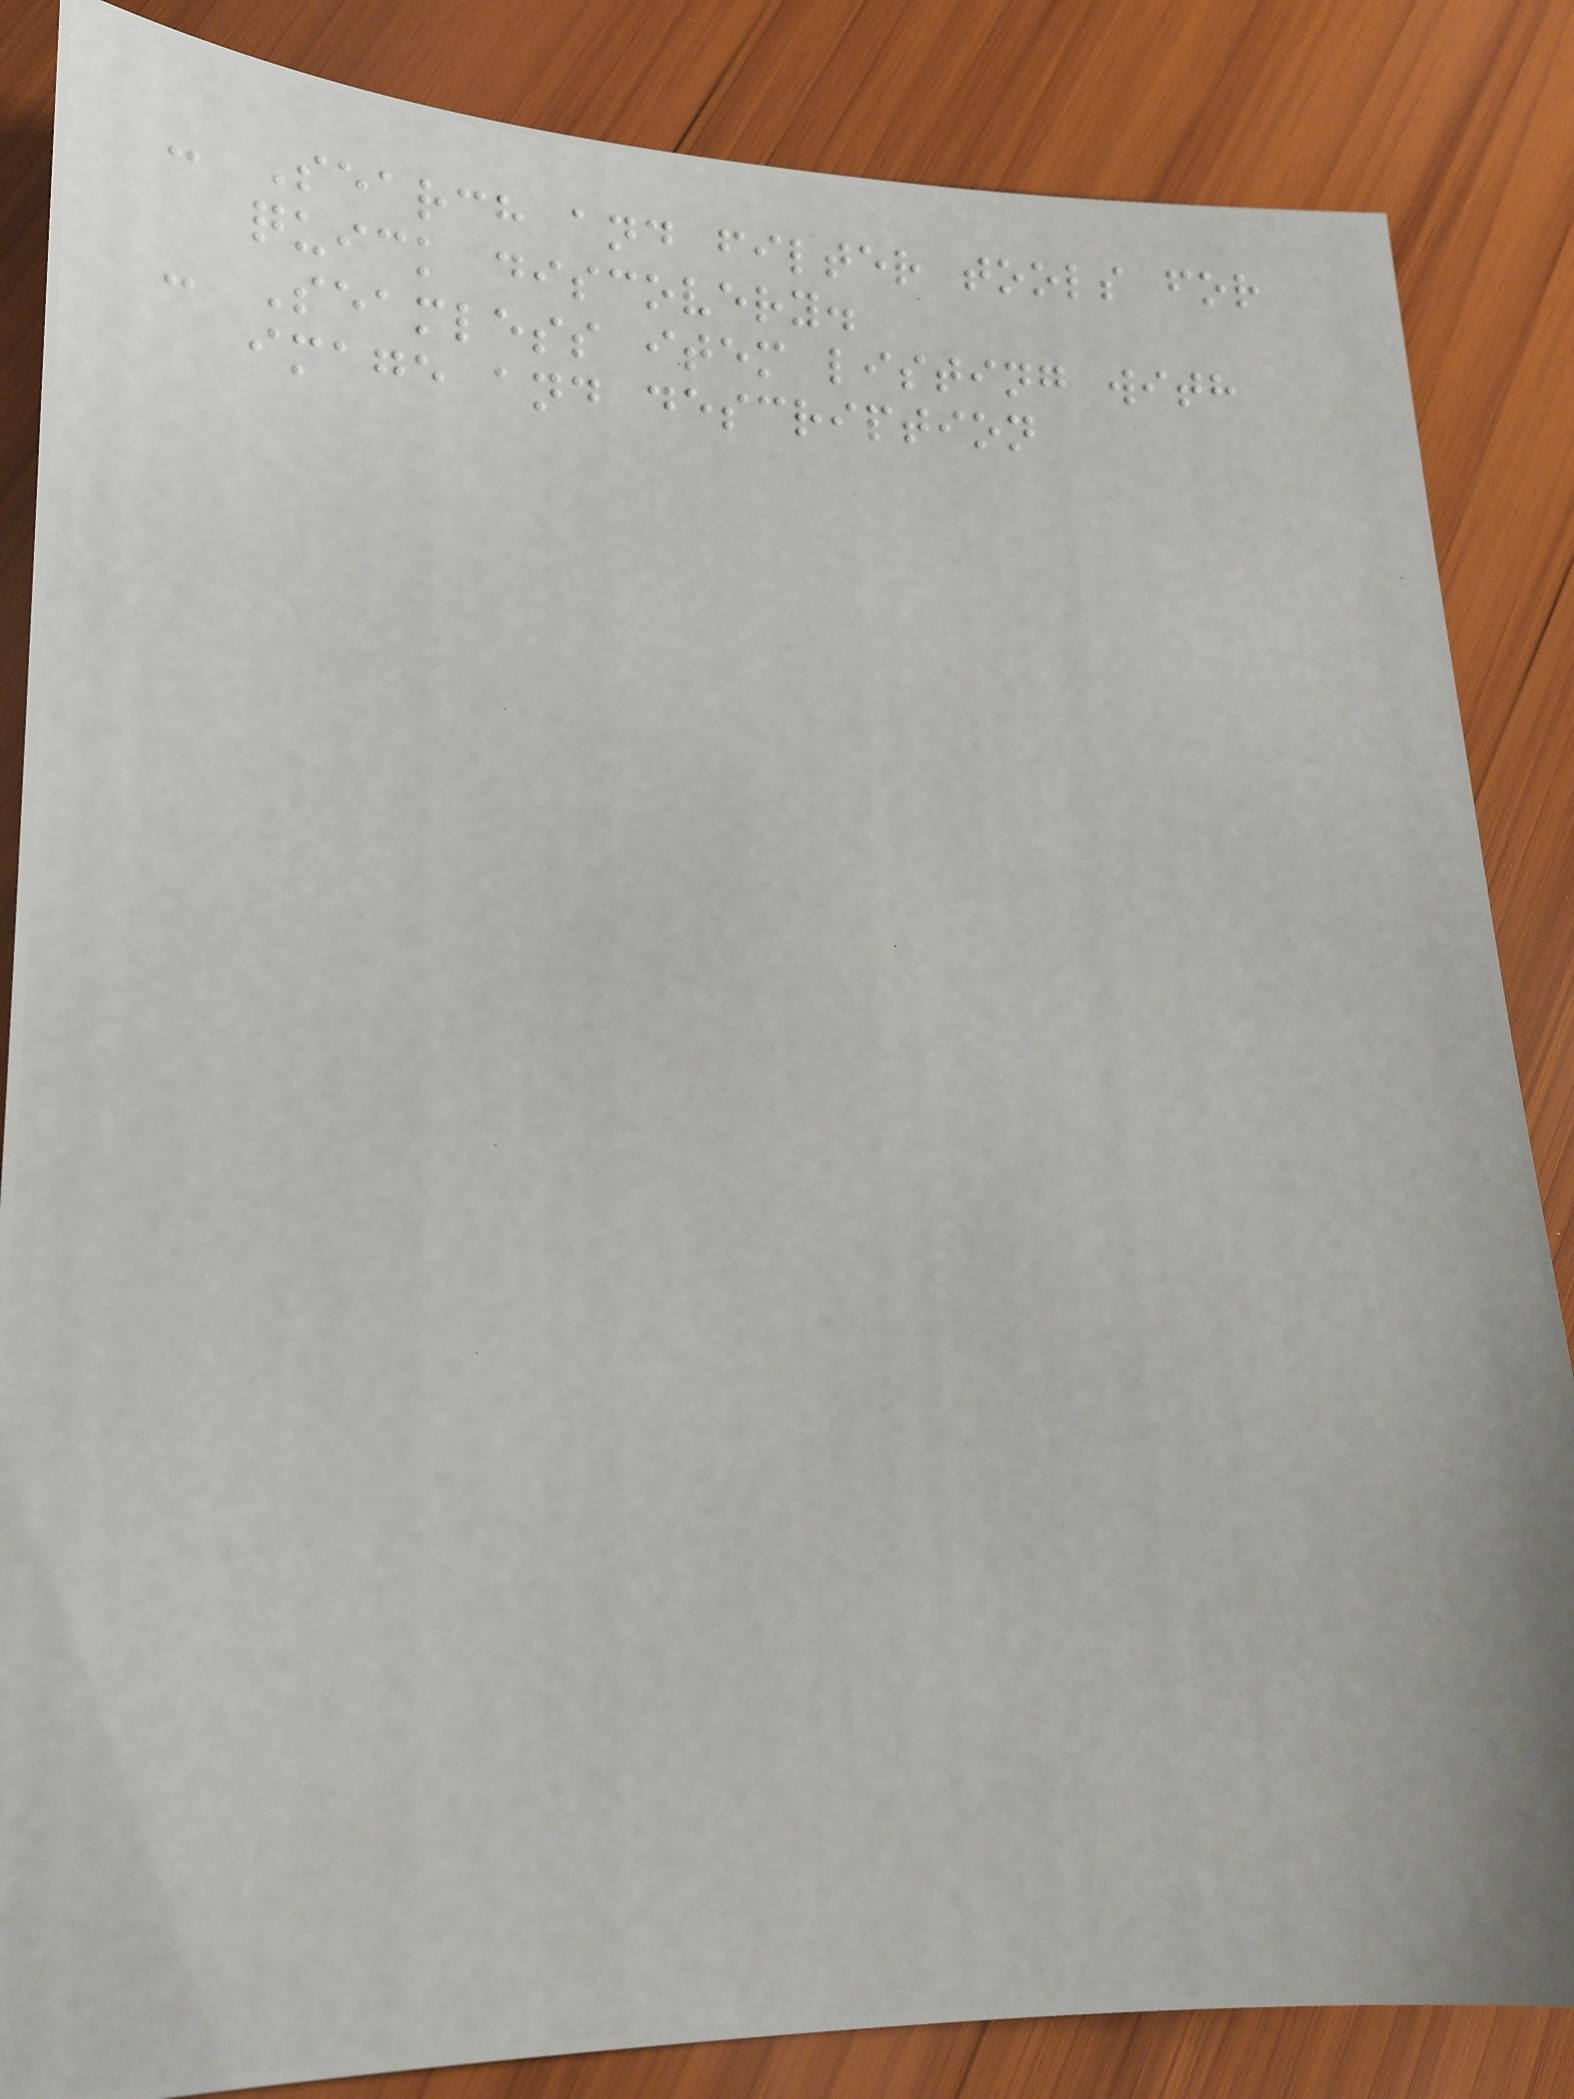- Search and filter tools for
quick discovery.
- Seamless item listing with
image and description
